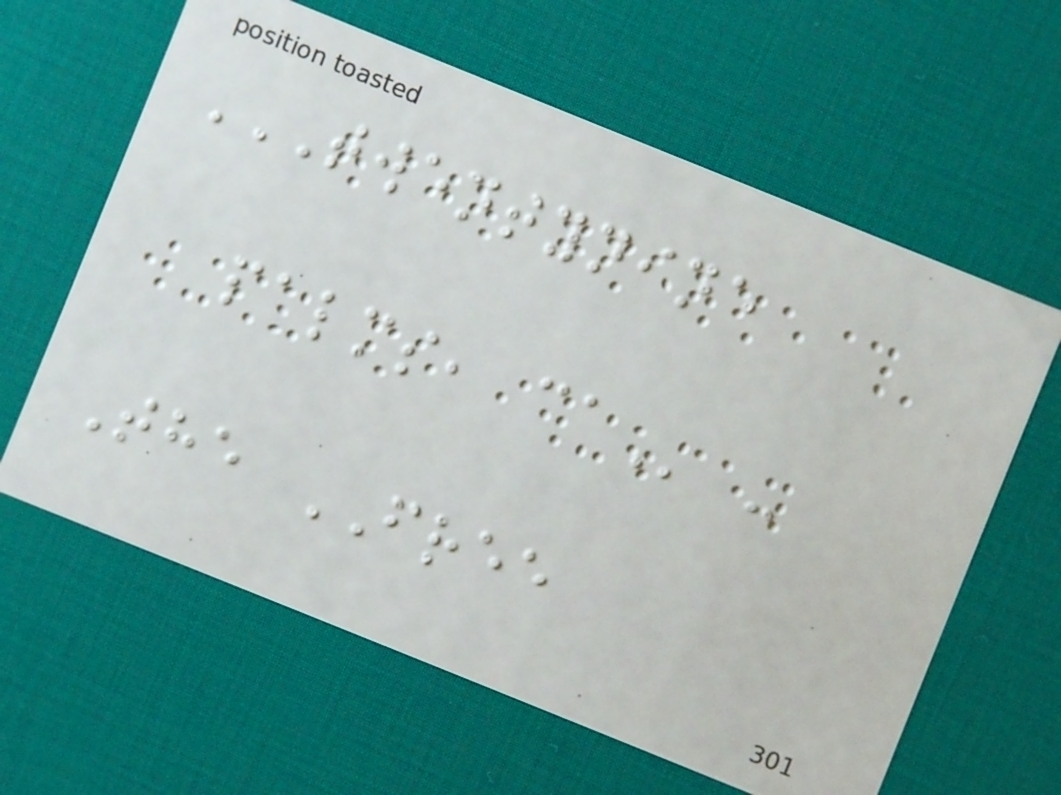TWENTYNINE
PALMS, CA -
The FREE
